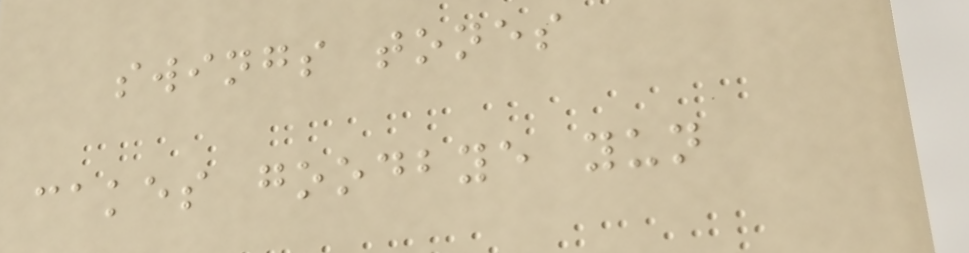swings tones
cakes goodbye yun
